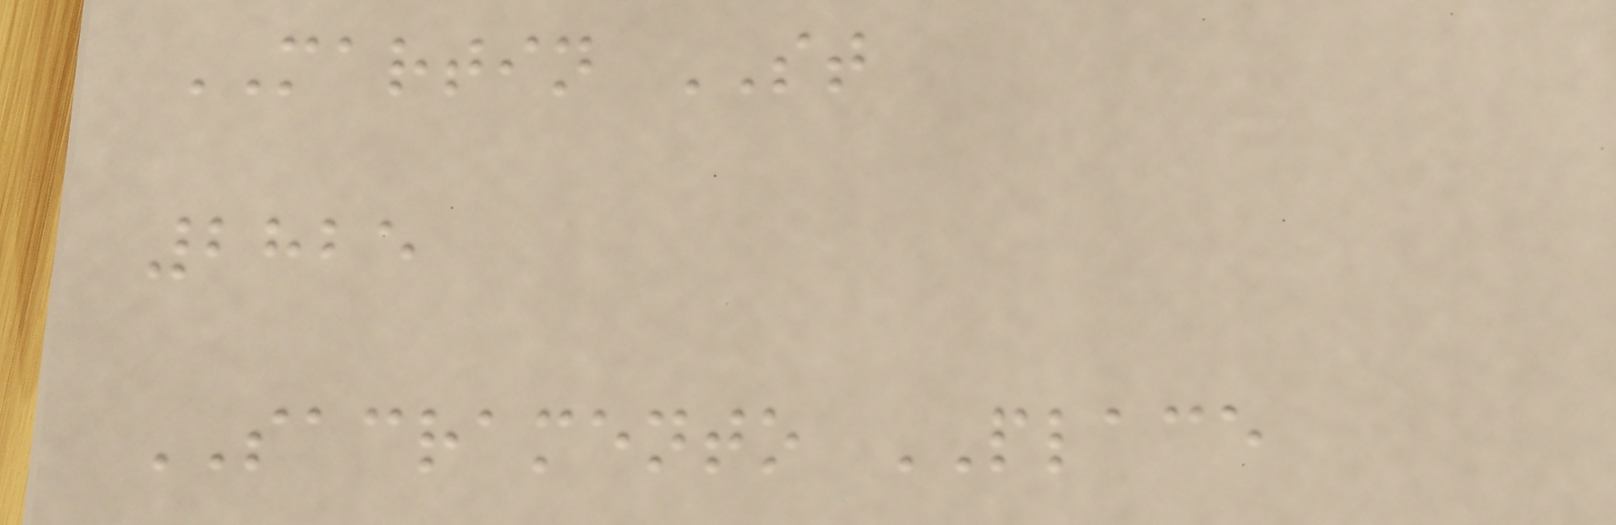MARTIN ST
2825
SACRAMENTO PLACE
